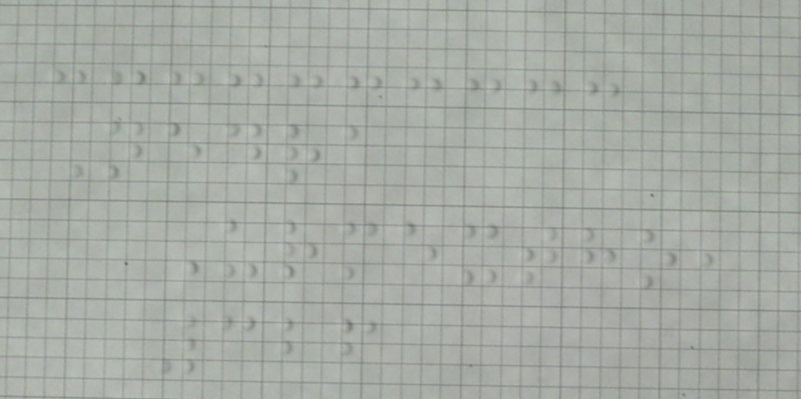Nedra
Urmextho,
326
